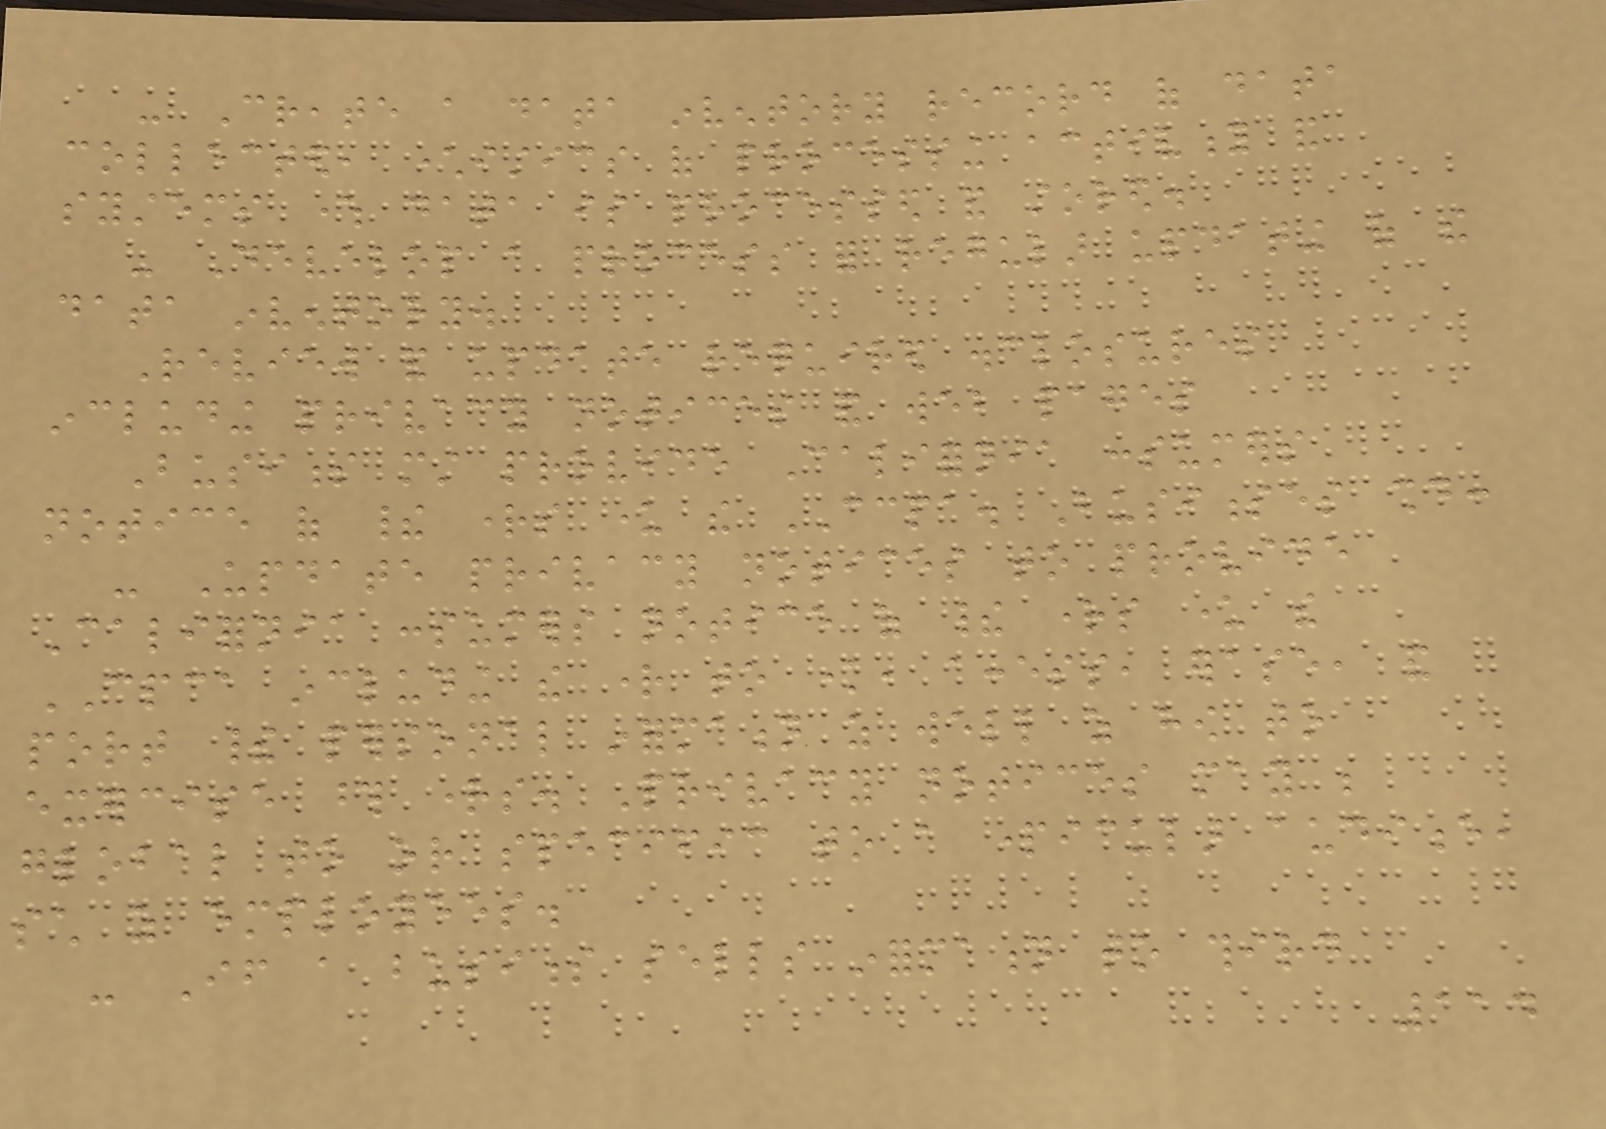- Create a data inventory record of data
collected, characteristics of processing activity and
systems where data is processed and stored.
- Develop a process for regular updating of the
data inventory.
Review and update required disclosures
including privacy notices and web pages
Business must provide California consumers
notice of their rights under the CCPA. Businesses should:
- Update privacy notices to provide
California consumers notice of their rights under the
CPCA including the right to know, access, erase, and
port their personal information as well as how to
exercise those rights. Privacy notices may be
global to or specific to a particular audience,
such as employees.
- If a business sells information to third
114
